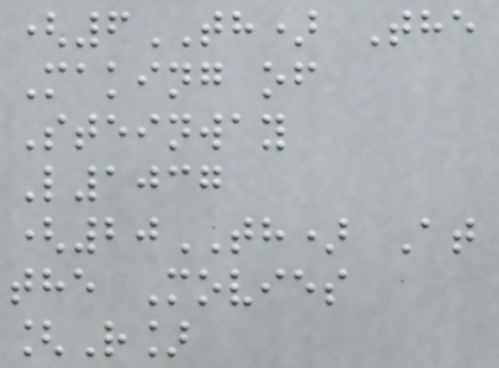(6TH) The
Making of
Steinway
L1037
(20TH) At
the Movies
[R]
